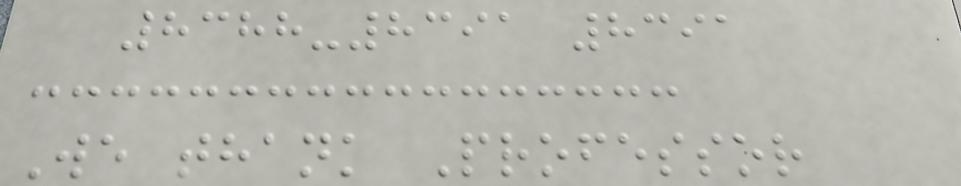8388-8391 8391
We thank Professor
